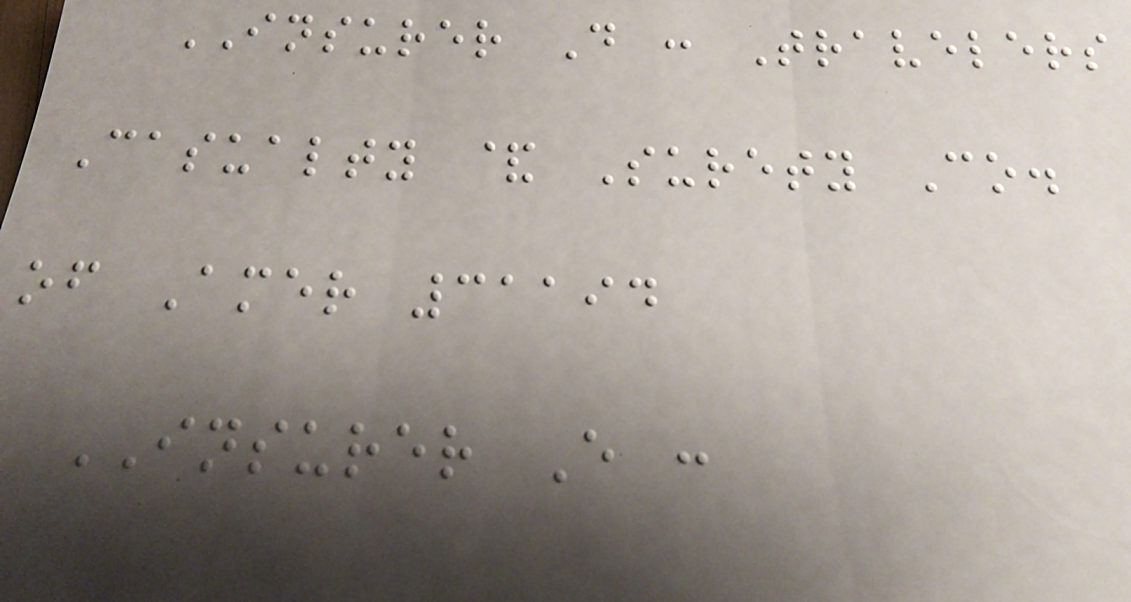INSURER D : Travelers
Casualty & Surety Co.
of Amer 31194
INSURER E :
